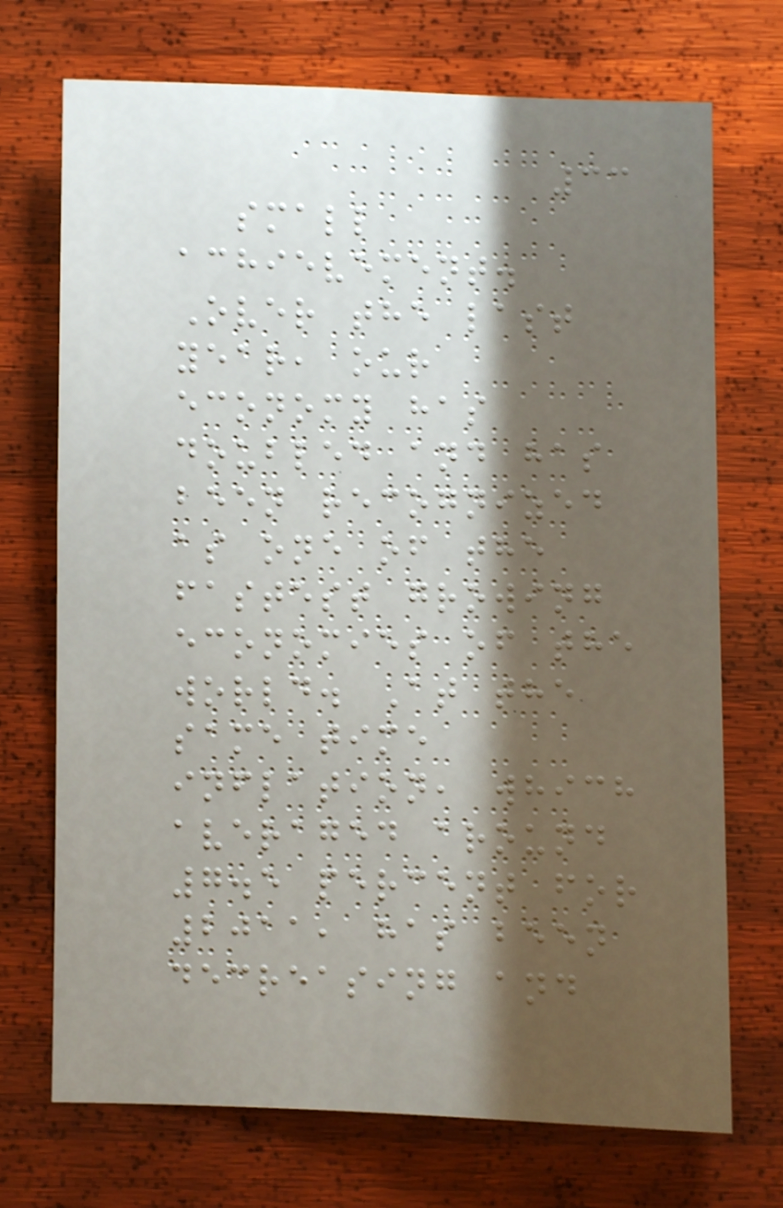33
small
achievement.
Over the last
year, our
economy has
doubled and has
been recognized
as one of the
fastest growing
economies of the
world. At the
same time
inflation, which
averaged around
7.5 percent for
2011, has been
decreasing and
